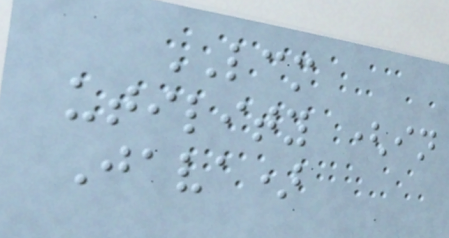LCM
utility (in
Java)
